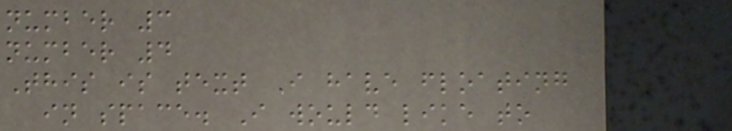number 3
number 4
This is text I have floating
in space. I would like to
